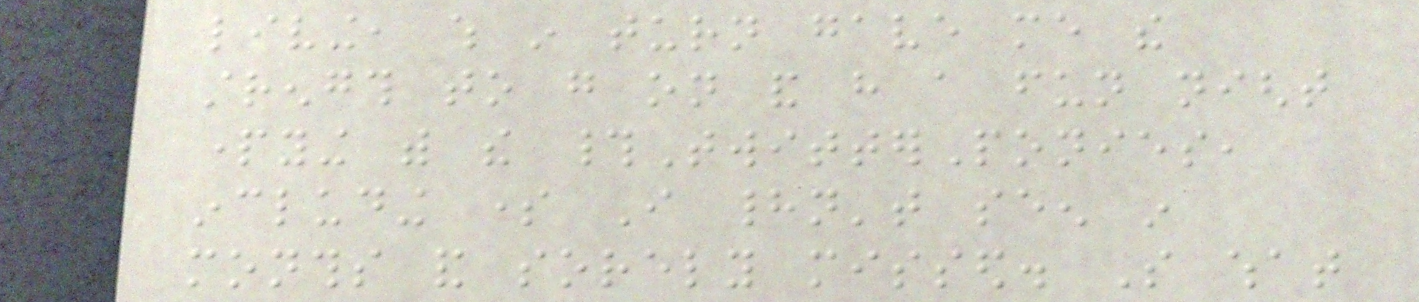living, which in turn gave me the
strength to go on and have a fun night
partying with the #TwitterPonies,
including some I hadn't seen in
months and sorely missed. So what
